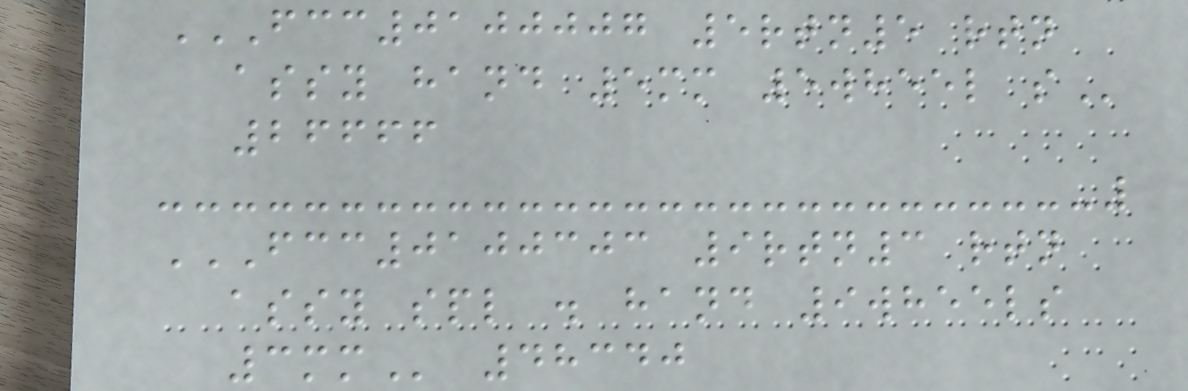FCC0100007 5RTN5 RTN
ASSY HAND 5MM 5WHEEL S
26666
FCC0100303 9RTN3 RTN
ASSY SPL . HAND 9WHEELS
3MM 48340
